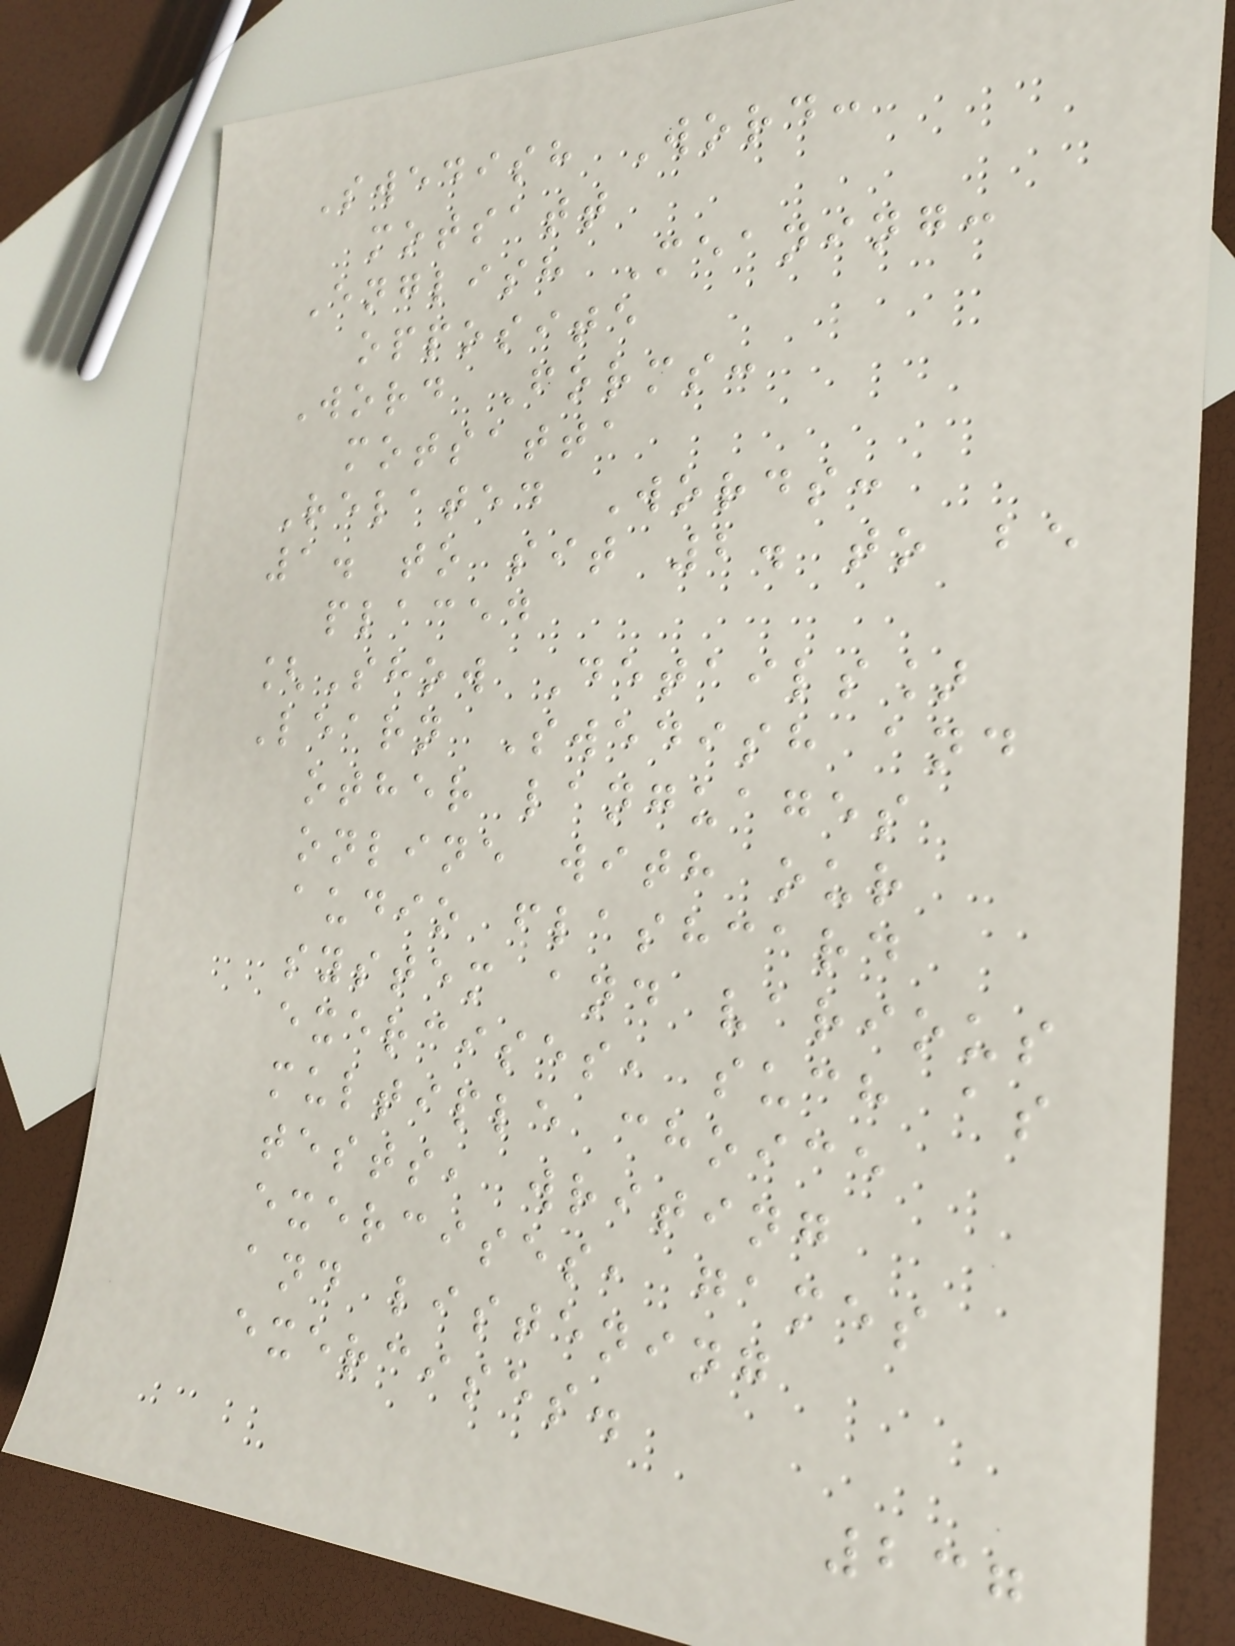Swedish Word:
motsatt
English Meaning:
opposite
Word Forms:
motsatta
Related Words:
1. to sit 2. to be
placed
[Show Details]
Learn Swedish and
other languages
online with our
audio flashcard
system and various
exercises, such as
multiple choice
tests, writing
exercises, games
and listening
exercises.
237
